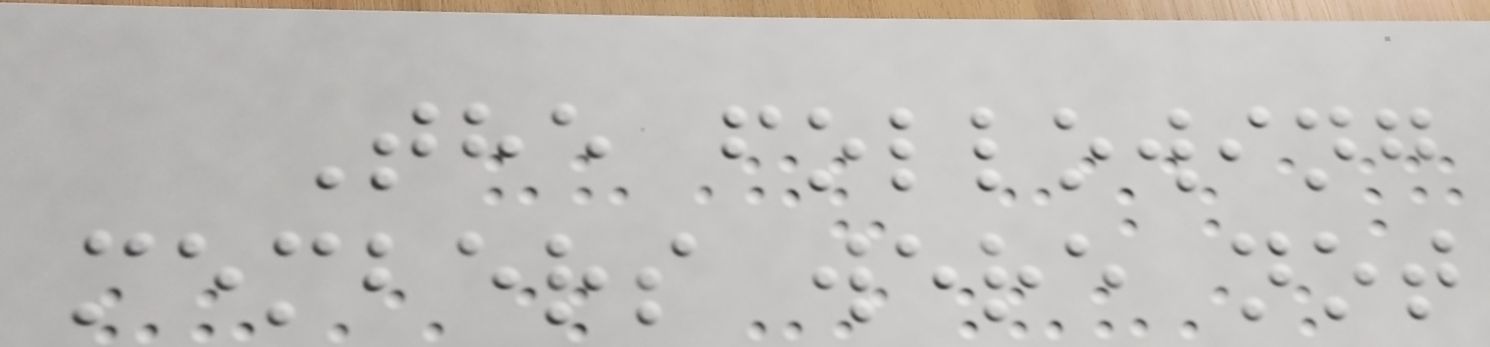The following
members were not
